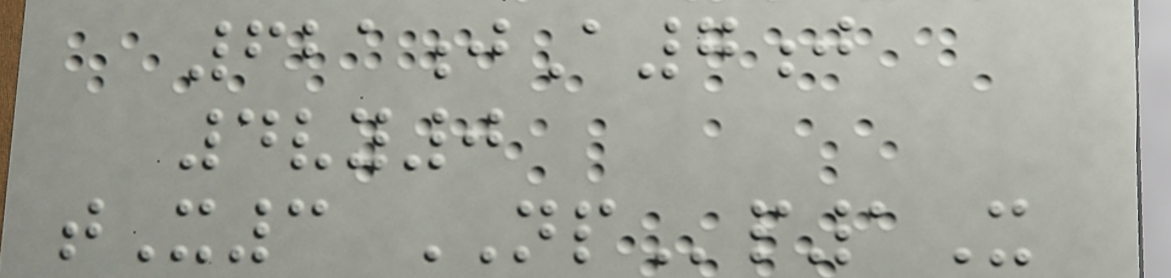621jA7j
4vy0
tX3 NPp1X
